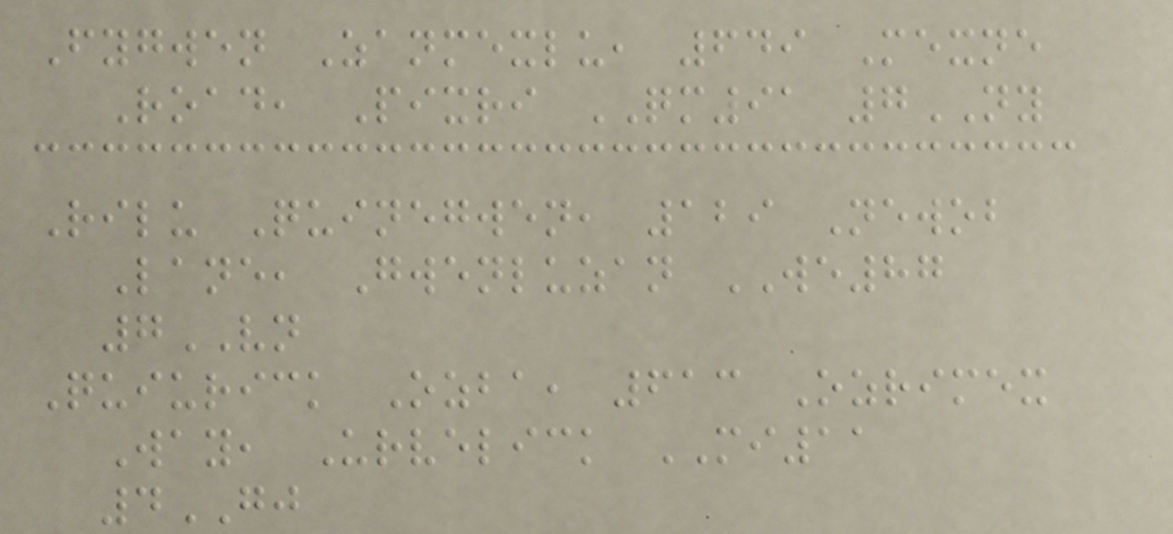Fygwen Zanmexlu, 649 Mexne
Road, Pixri QM91 7NY
Rilu Quinegwen, 129 Newob
Lane, Gwenluzan WE87
7VN
Quiurick Ozba, 613 Ozrimex
Way, Urvelick MI11
4GJ
